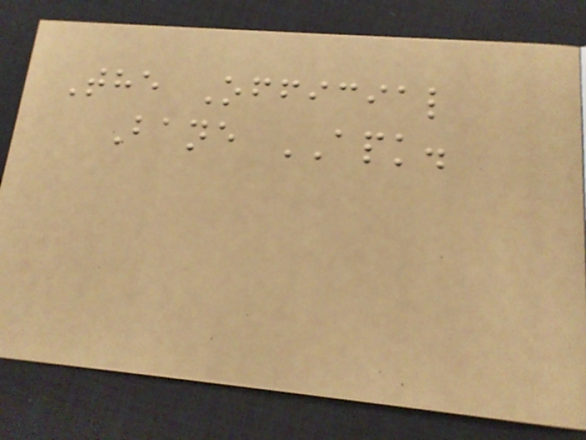The Official
Bane APK.
